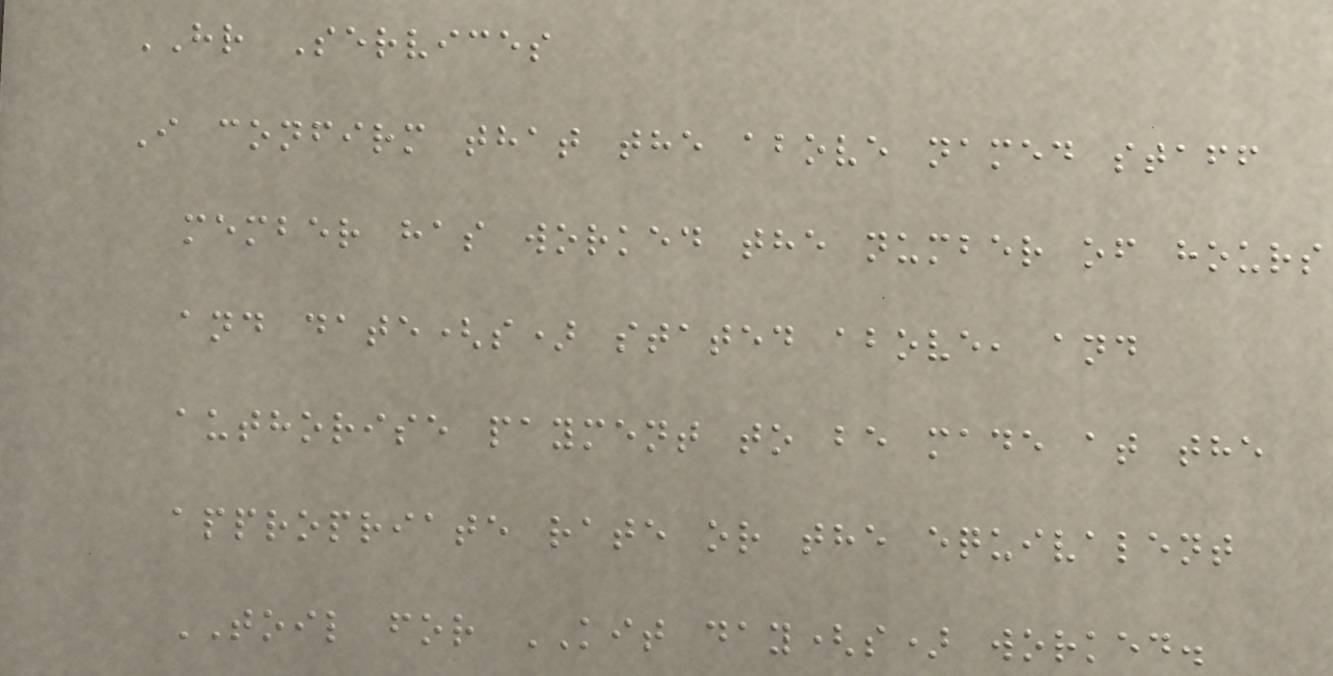HR Services
I confirm that the above named staff
member has worked the number of hours
and date(s) stated above, and
authorise payment to be made at the
appropriate rate or the equivalent
TOIL for KIT day(s) worked.
